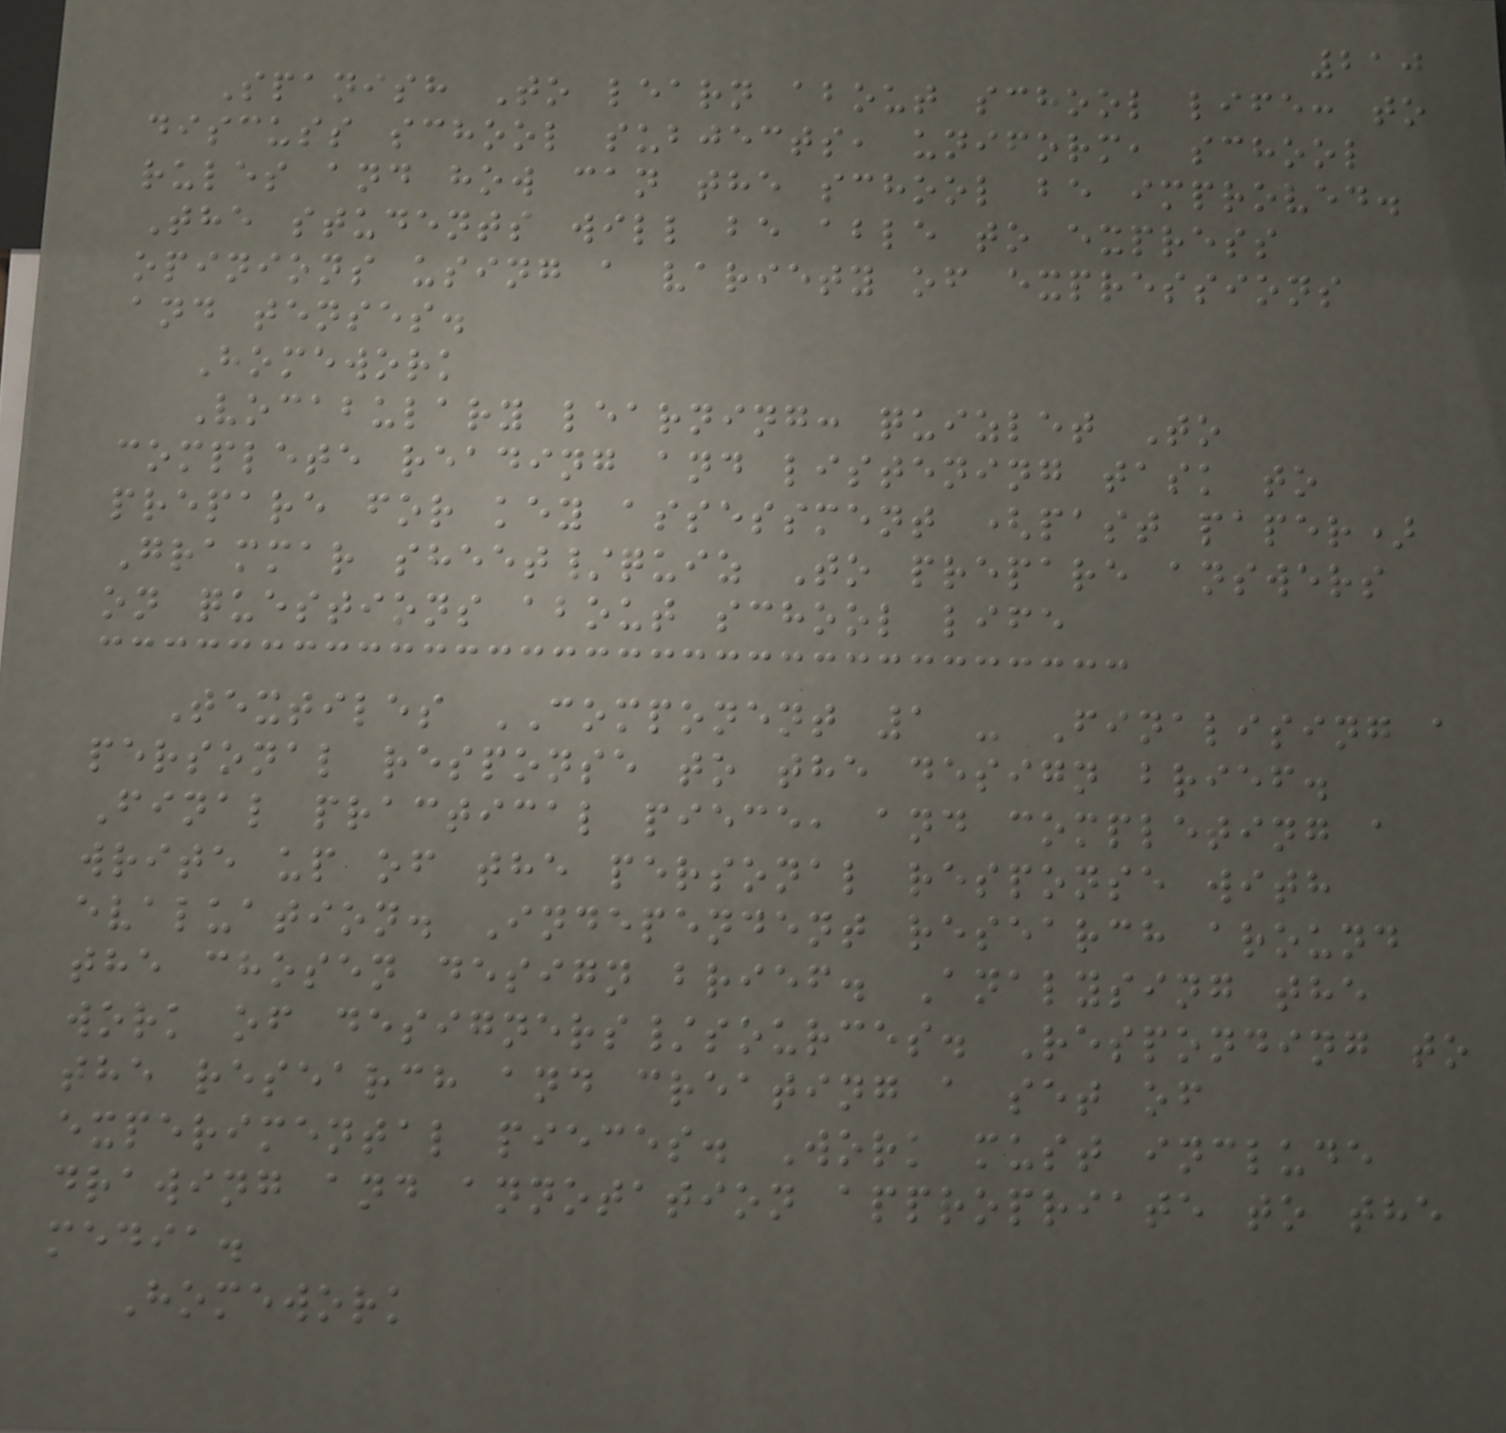210
Spanish To learn about school life: to
discuss school subjects, uniform, school
rules and how can the school be improved.
The students will be able to express
opinions using a variety of expressions
and tenses.
Homework
Vocabulary learning: quizlet To
complete reading and listening task to
prepare for key assessment (past paper)
Grammar sheet/quiz To prepare answers
on questions about school life
Textiles COMPONENT 1 - Finalising a
personal response to the design brief.
Final practical piece, and completing a
write up of the personal response with
evaluation. Independent research around
the chosen design brief. Analysing the
work of designers/sources. Responding to
the research and creating a set of
experimental pieces. Work must include
drawing and annotation appropriate to the
media.
Homework
